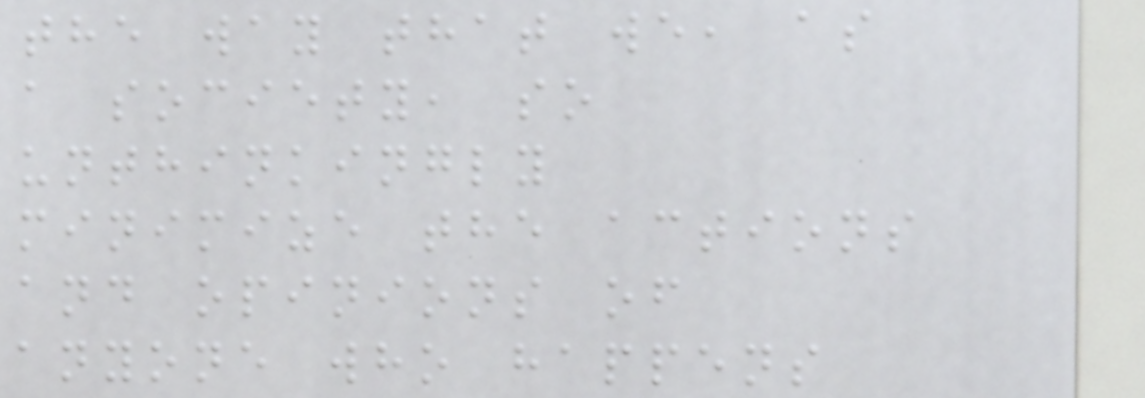the way that we, as
a society, so
unthinkingly
minimize the actions
and opinions of
anyone who happens
